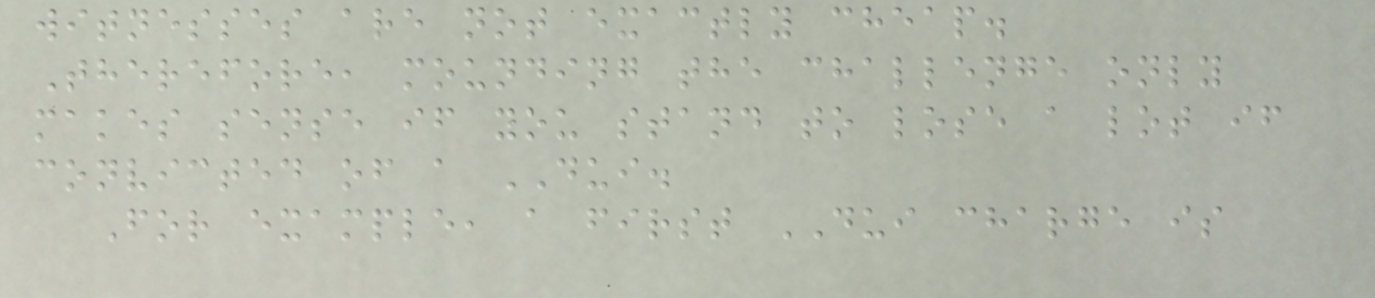witnesses are not exactly cheap.
Therefore, mounding the challenge only
makes sense if you stand to lose a lot if
convicted of a DUI.
For example, a first DUI charge is
